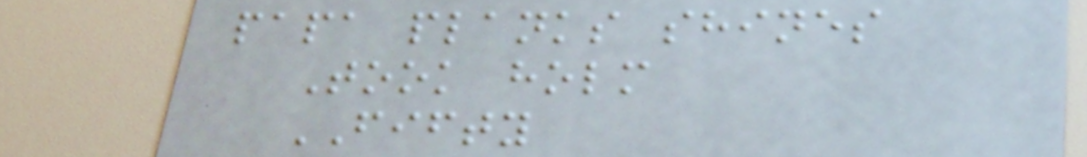papa planks shines
Took holm
FIFTY
